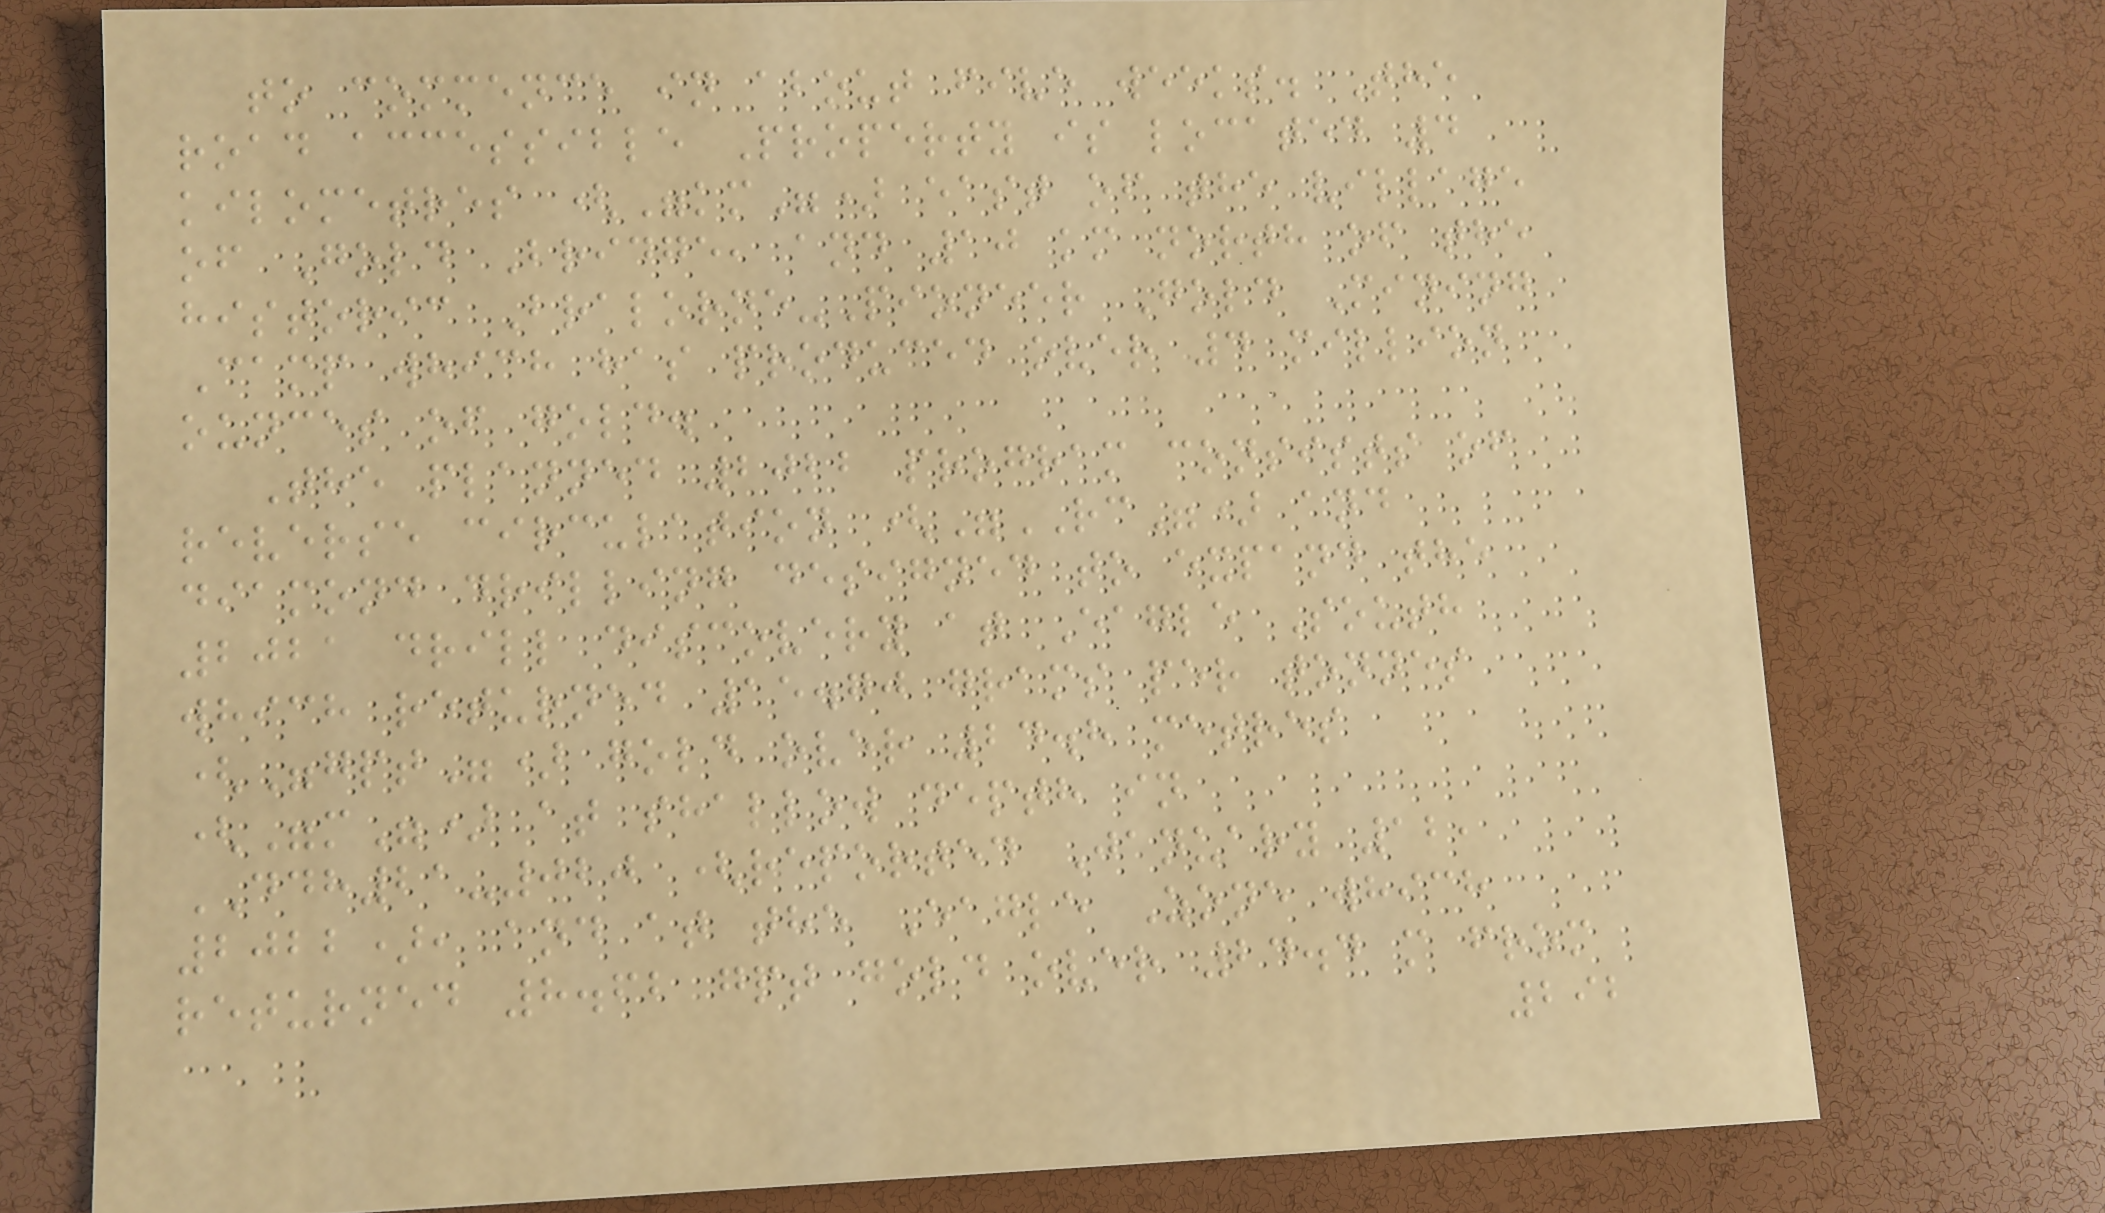to commence in about five weeks. The
road accessible Property is located 4
kilometres ("km") east of the village
of Gold Bridge, and 10 km north of the
historic Bralorne-Pioneer Gold Mining
Camp which has produced over 4 million
ounces of gold.
The planned 2022 program consists of
reverse circulation ("RC") and
diamond drilling designed to expand the
2021 drill discovery at Eagle South
which returned 15.70 grams per tonnes
("gpt") gold over 24.8 metres
("m") at shallow depth in
DDH21-020 (reported January 12,
2022), and at the Eagle Zone which
returned 8.62 gpt gold over 24.4 m from
292
